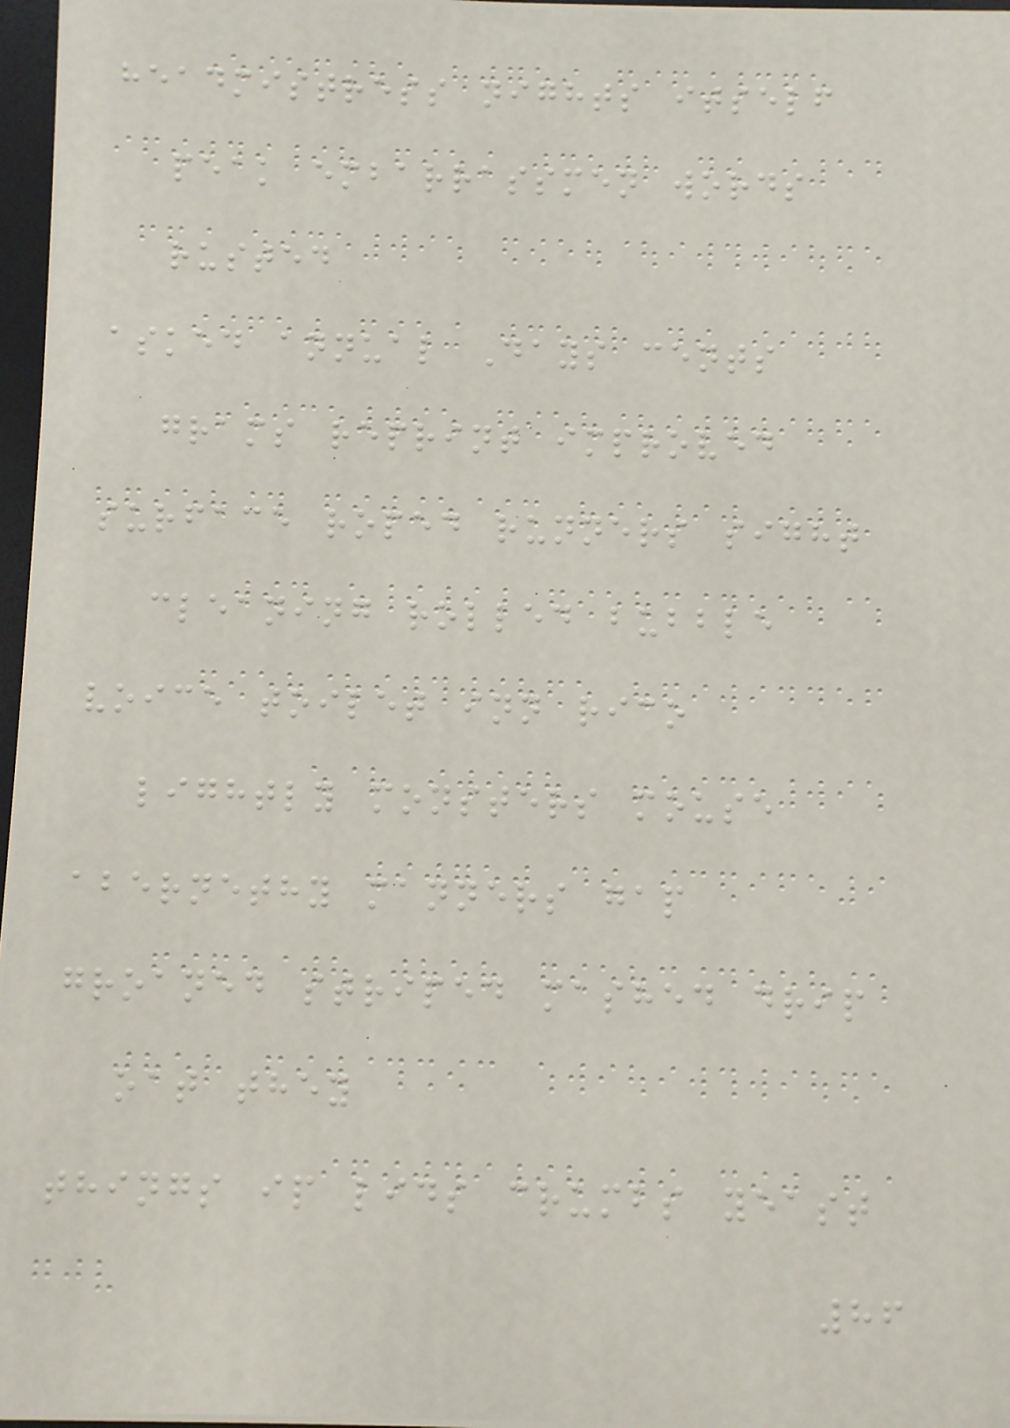headmistress nights itself
peak embarrassmen words
rusted
asked annual Days cents
grams reprint improved
surface roped runners sight
cleaning rolled bubble
voice toilet inn rico
lightly monsters mouse
abernethy manners gap
groaned striped mashed drip
oat they
things ip lids crumbs yeast
86
